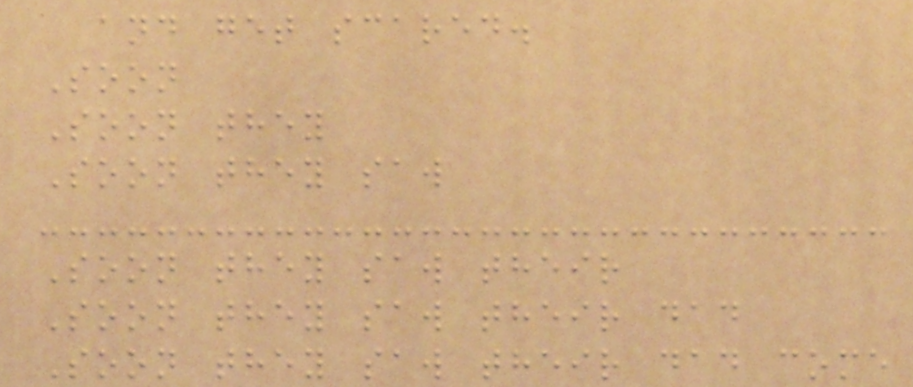and get scared.
Soon
Soon they
Soon they saw
Soon they saw their
Soon they saw their dad
Soon they saw their dad come
